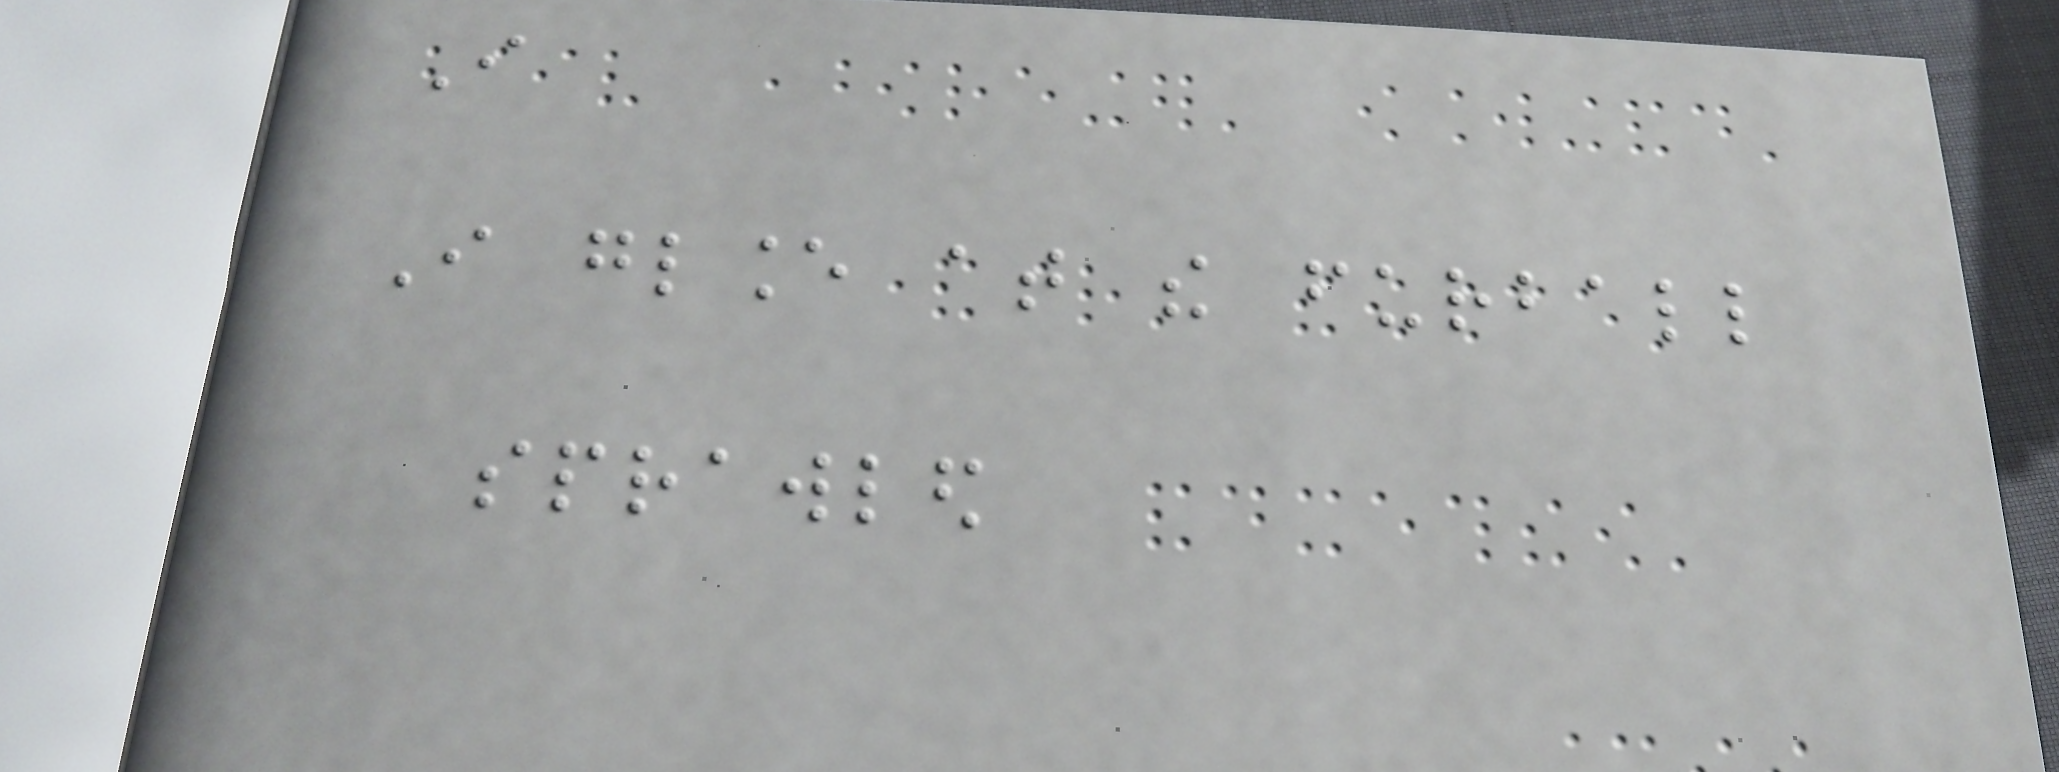I
I glance at the furball
sprawled
